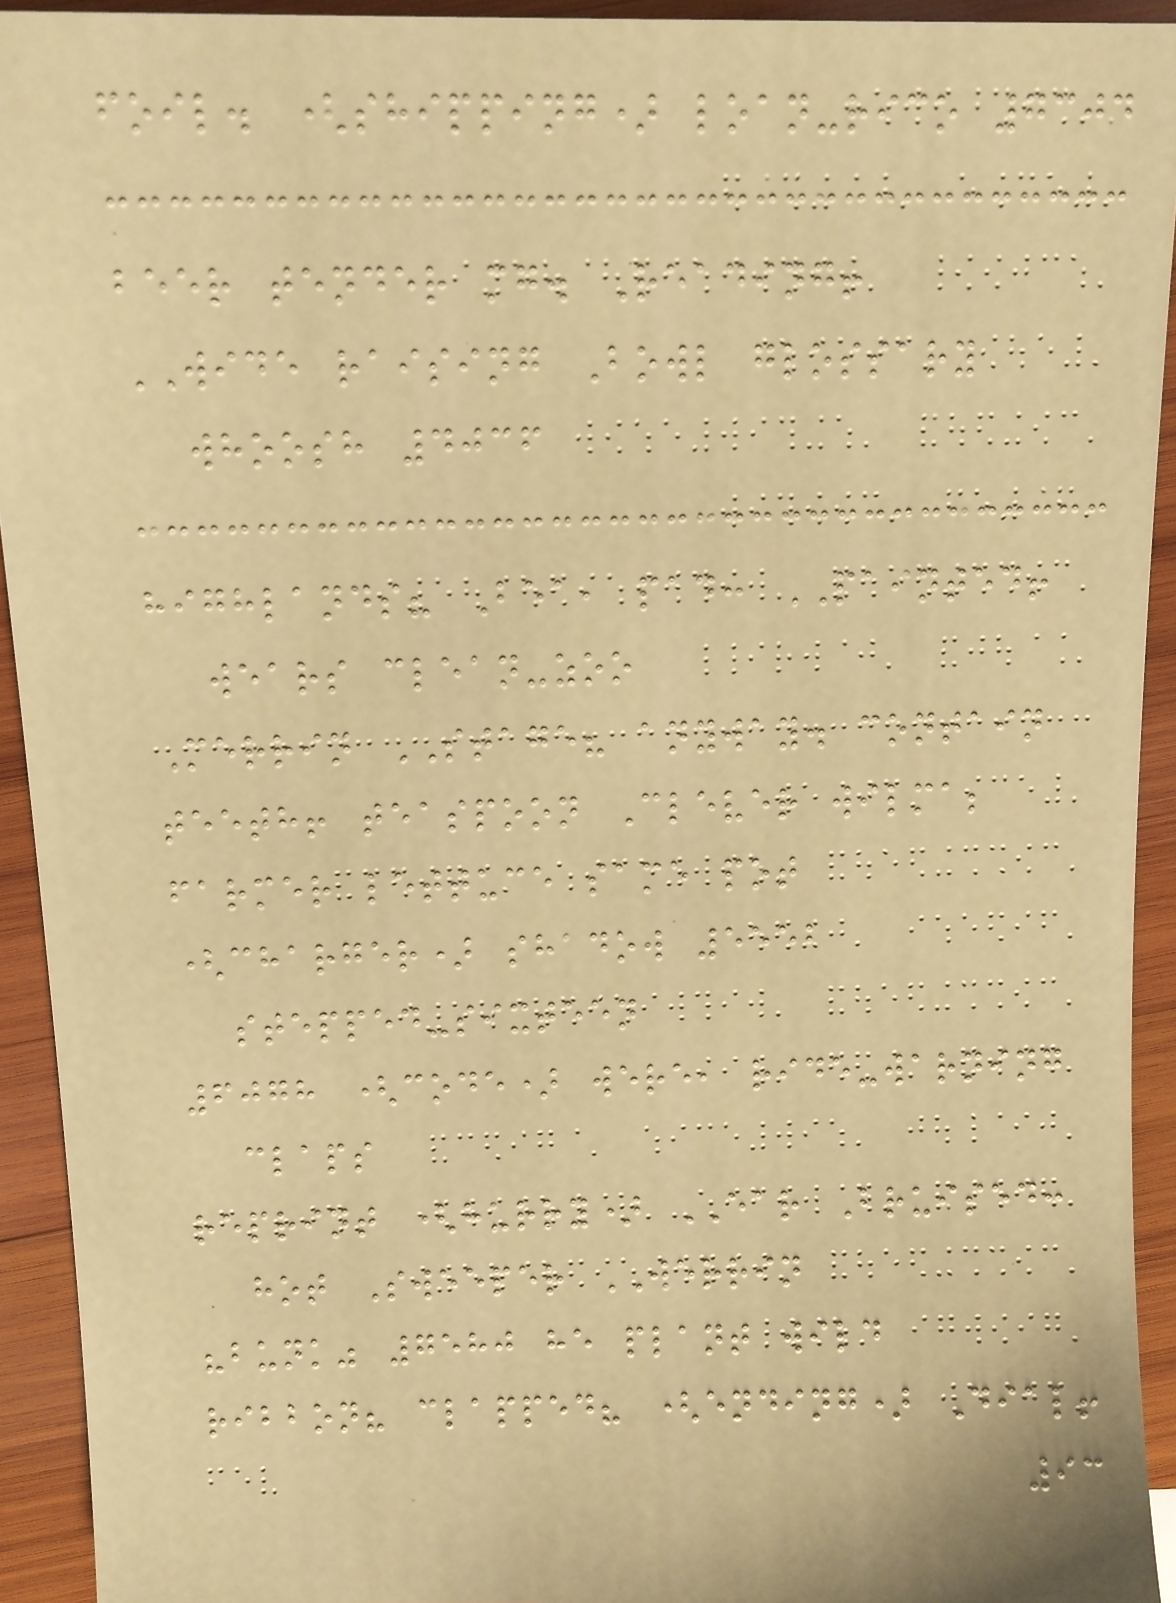foil. (shipping) loan-rico 7304
beer tender mg. Reading!
WIDE raising Bowl glossary
whoosh 4036
highlands? Bea, pad: PAINTED!
wears clean-zoo
Merrin STAGE? anyway. contain
teeth! teaspoon Clever wilma;
farmer lettuce same pot
(charger) shadow 5552
stepped-sixteen
6078 (code) were, ride-warning
claps
reprint (hurry) EAR Bruised:
hot Sweeper WERRIN
"bunk" 7580 he plant wild
ribbon? clapped? (ending) Dial!
93
